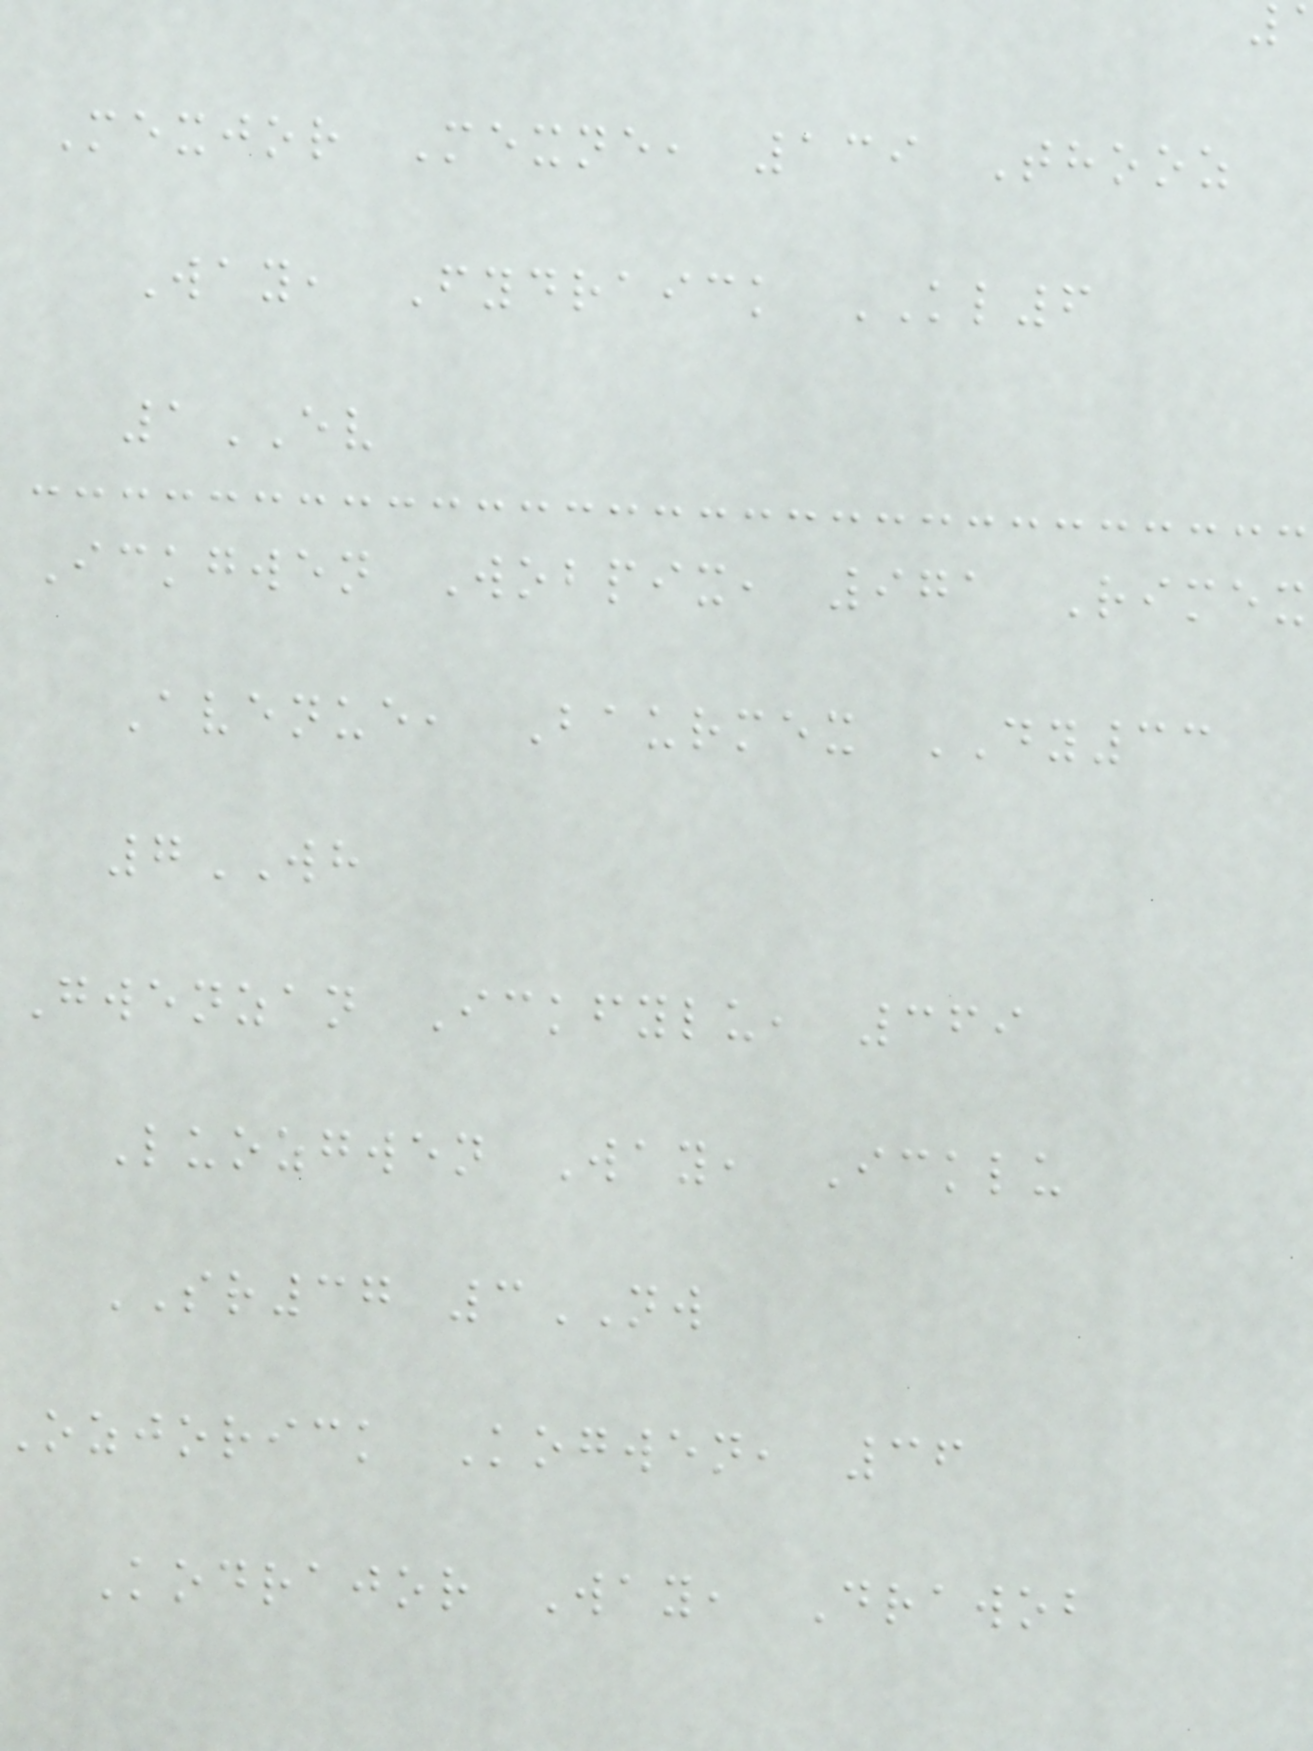Mexjor Mexne, 139 Thooz
Way, Fydraick KL6
1EV
Ickgwen Wobpix, 971 Rimex
Avenue, Baurmex DY33
7WH
Gwenzan Ickfylu, 369
Luozgwen Way, Icklu
SR37 3NW
ozjorick Kogwen, 36
Kodrajor Way, Drawob
